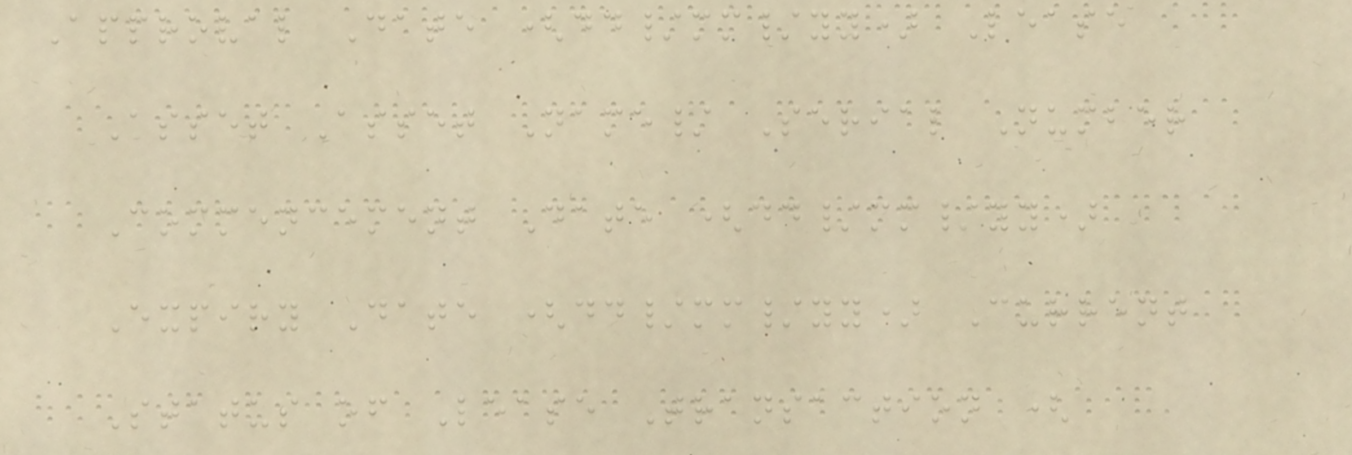Approval Date (dd/mm/yy) Lease
Asset Asset Name/ Serial Number
Commencement Date (dd/mm/yy)
Expiry Date (dd/mm/yy) Current
Status of Lease Transaction (
